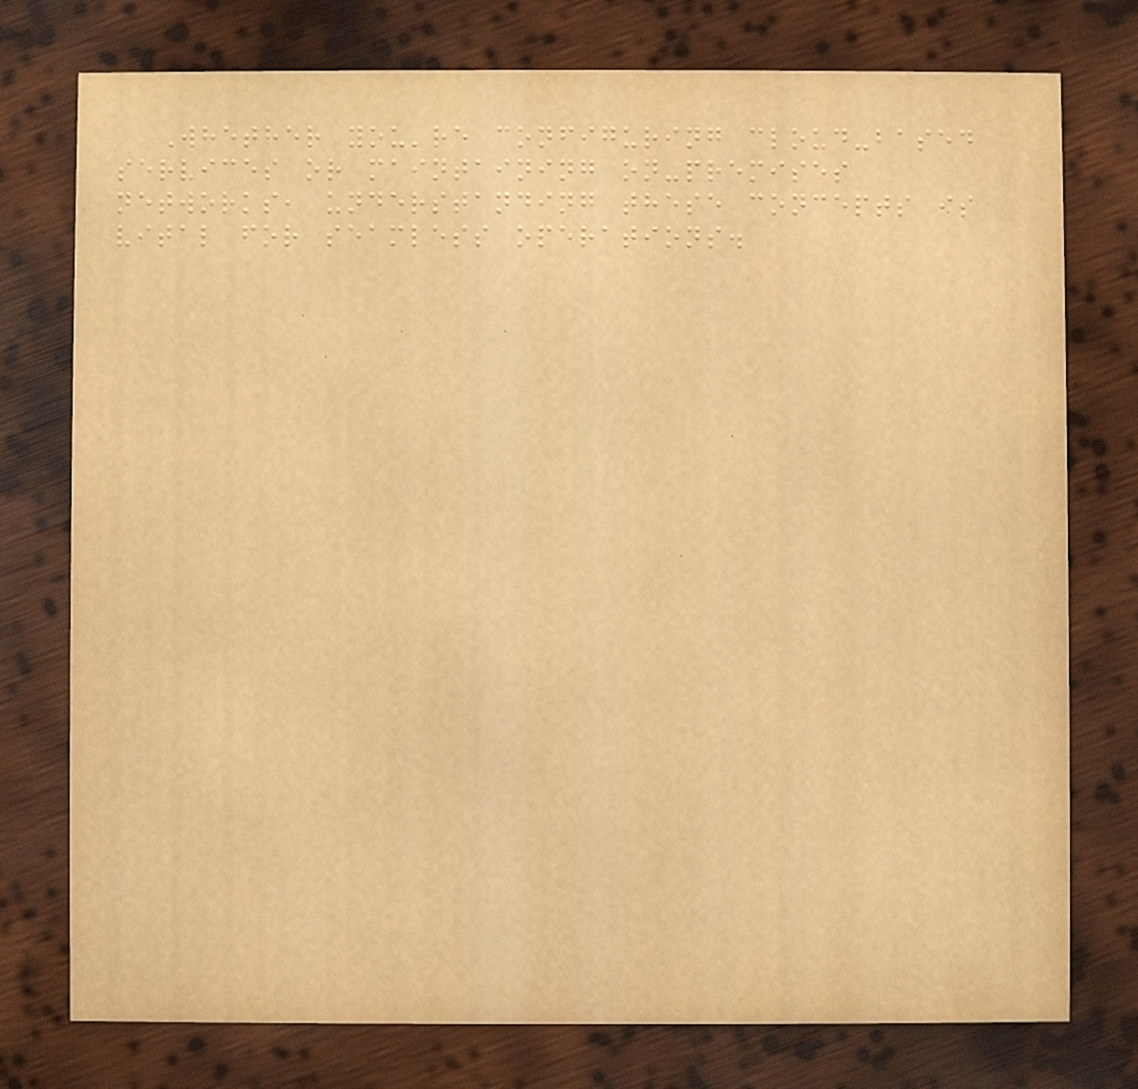Whether you're configuring cloud-based
services or maintaining on-premises
networks, understanding these concepts is
vital for seamless operations.
